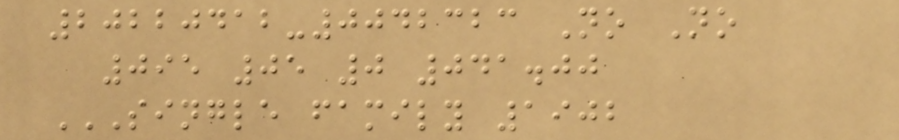20220412-0042323 No No
095 05 0 041.00
SINGLE FAMILY 1902
